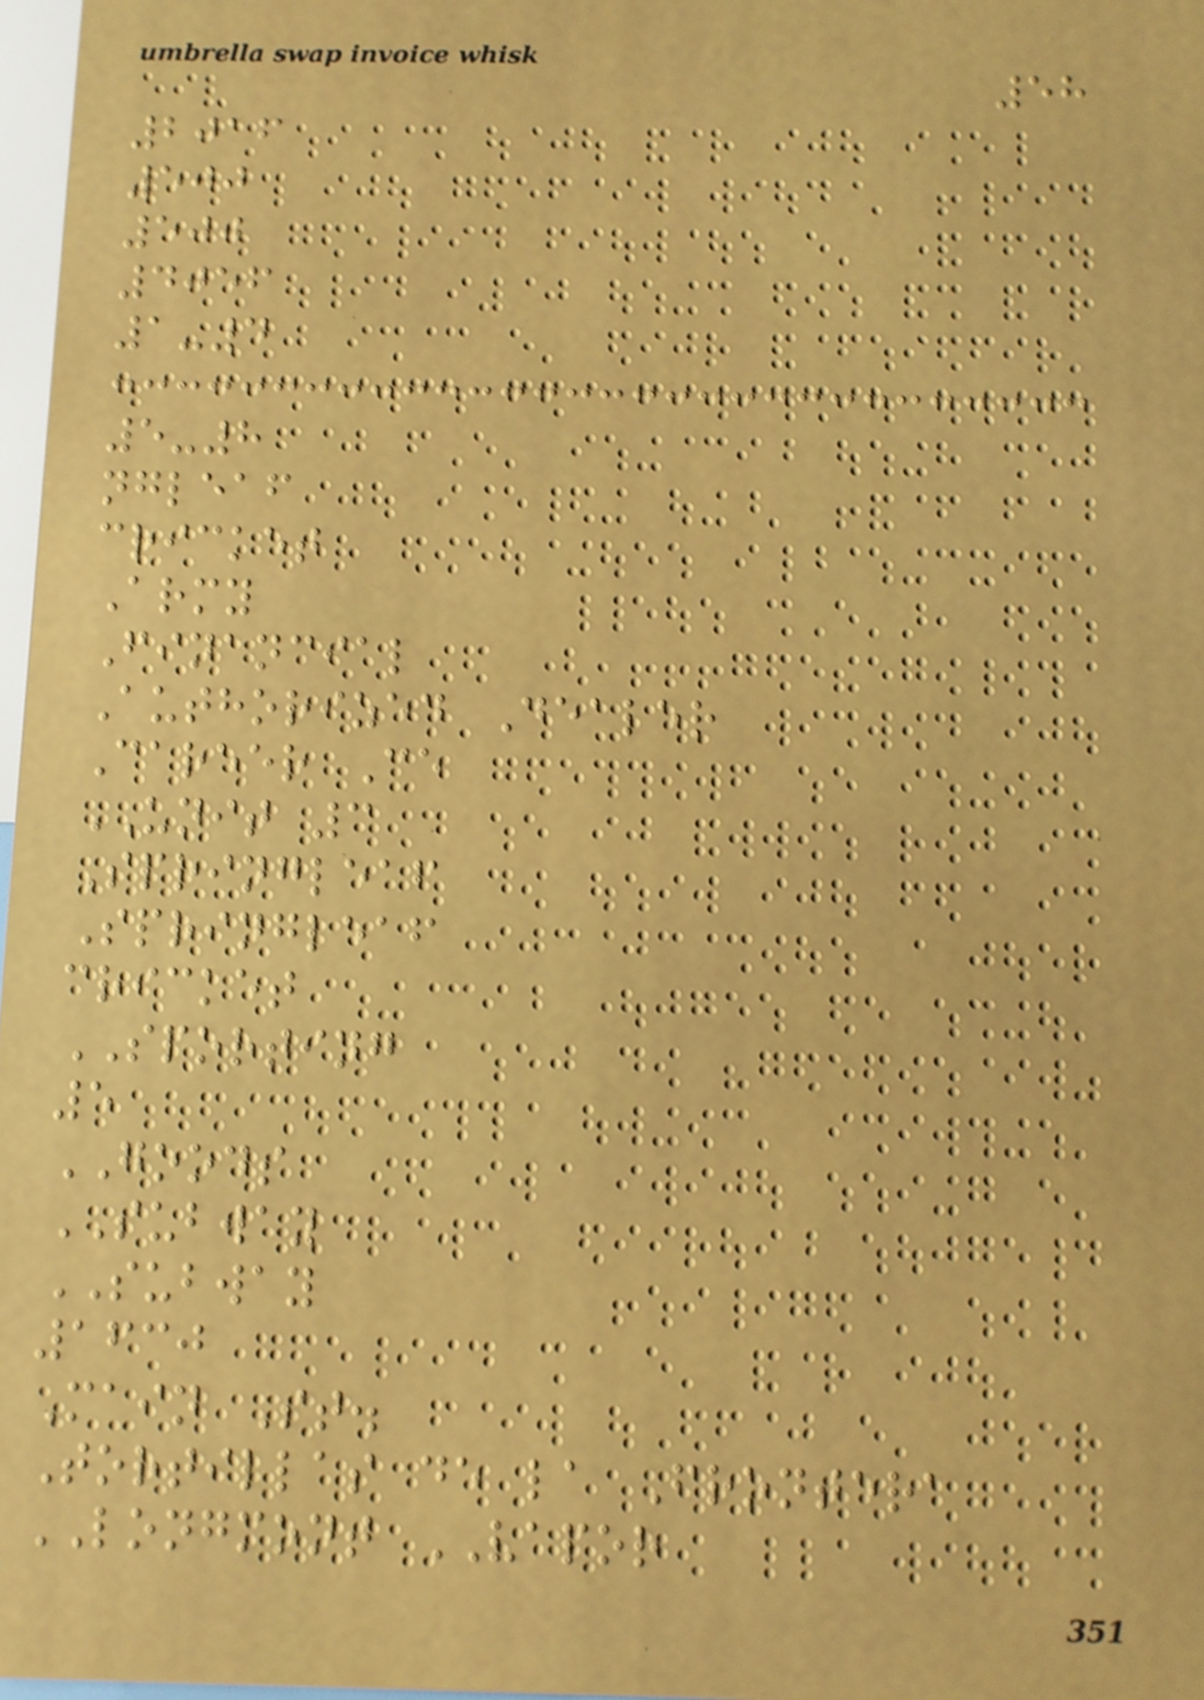58
2016
500
500
4056
1-4
5-8
ngleaf
cricket
Army
Financial
Authorized Dealer
Career Ce
UNIT 3
Springleaf
Springleaf
cricket
SPORTING
5
GOODS
SUBWAY
SUBWAY
1630
Main St.
Tortillas de la Frontera
LONGMONT VAPOR
